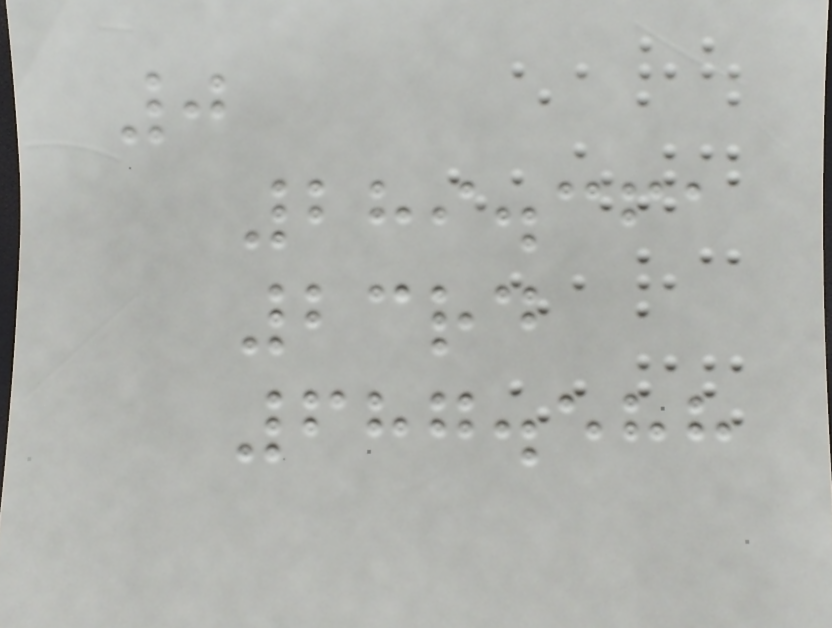0
289.361
23rd
687.588
